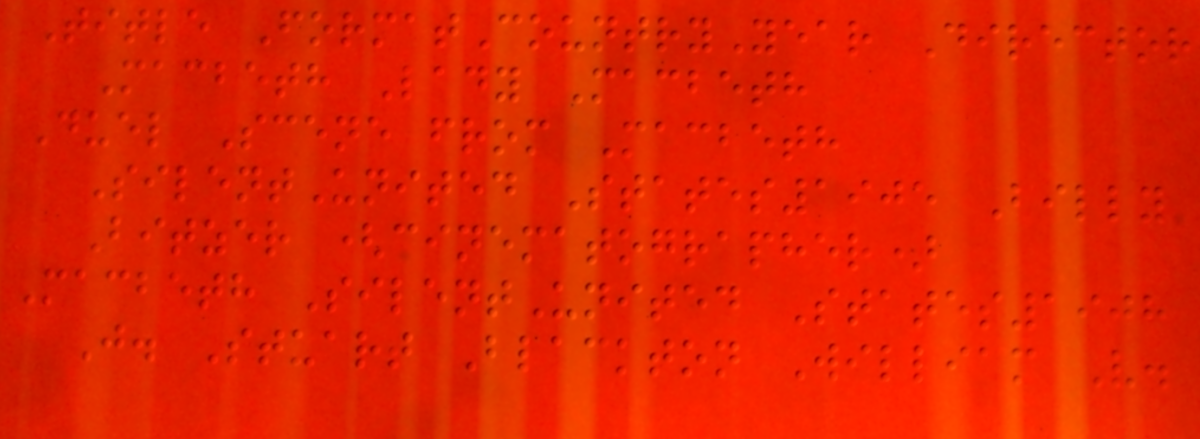Title FormatCountryYear Director
Macbeth Lady Macbeth
Duel Scene from Macbeth
SilentUnited States1905 Billy
Bitzer (cinematographer)
Macbeth SilentUnited States1908
J. Stuart Blackton William V.
